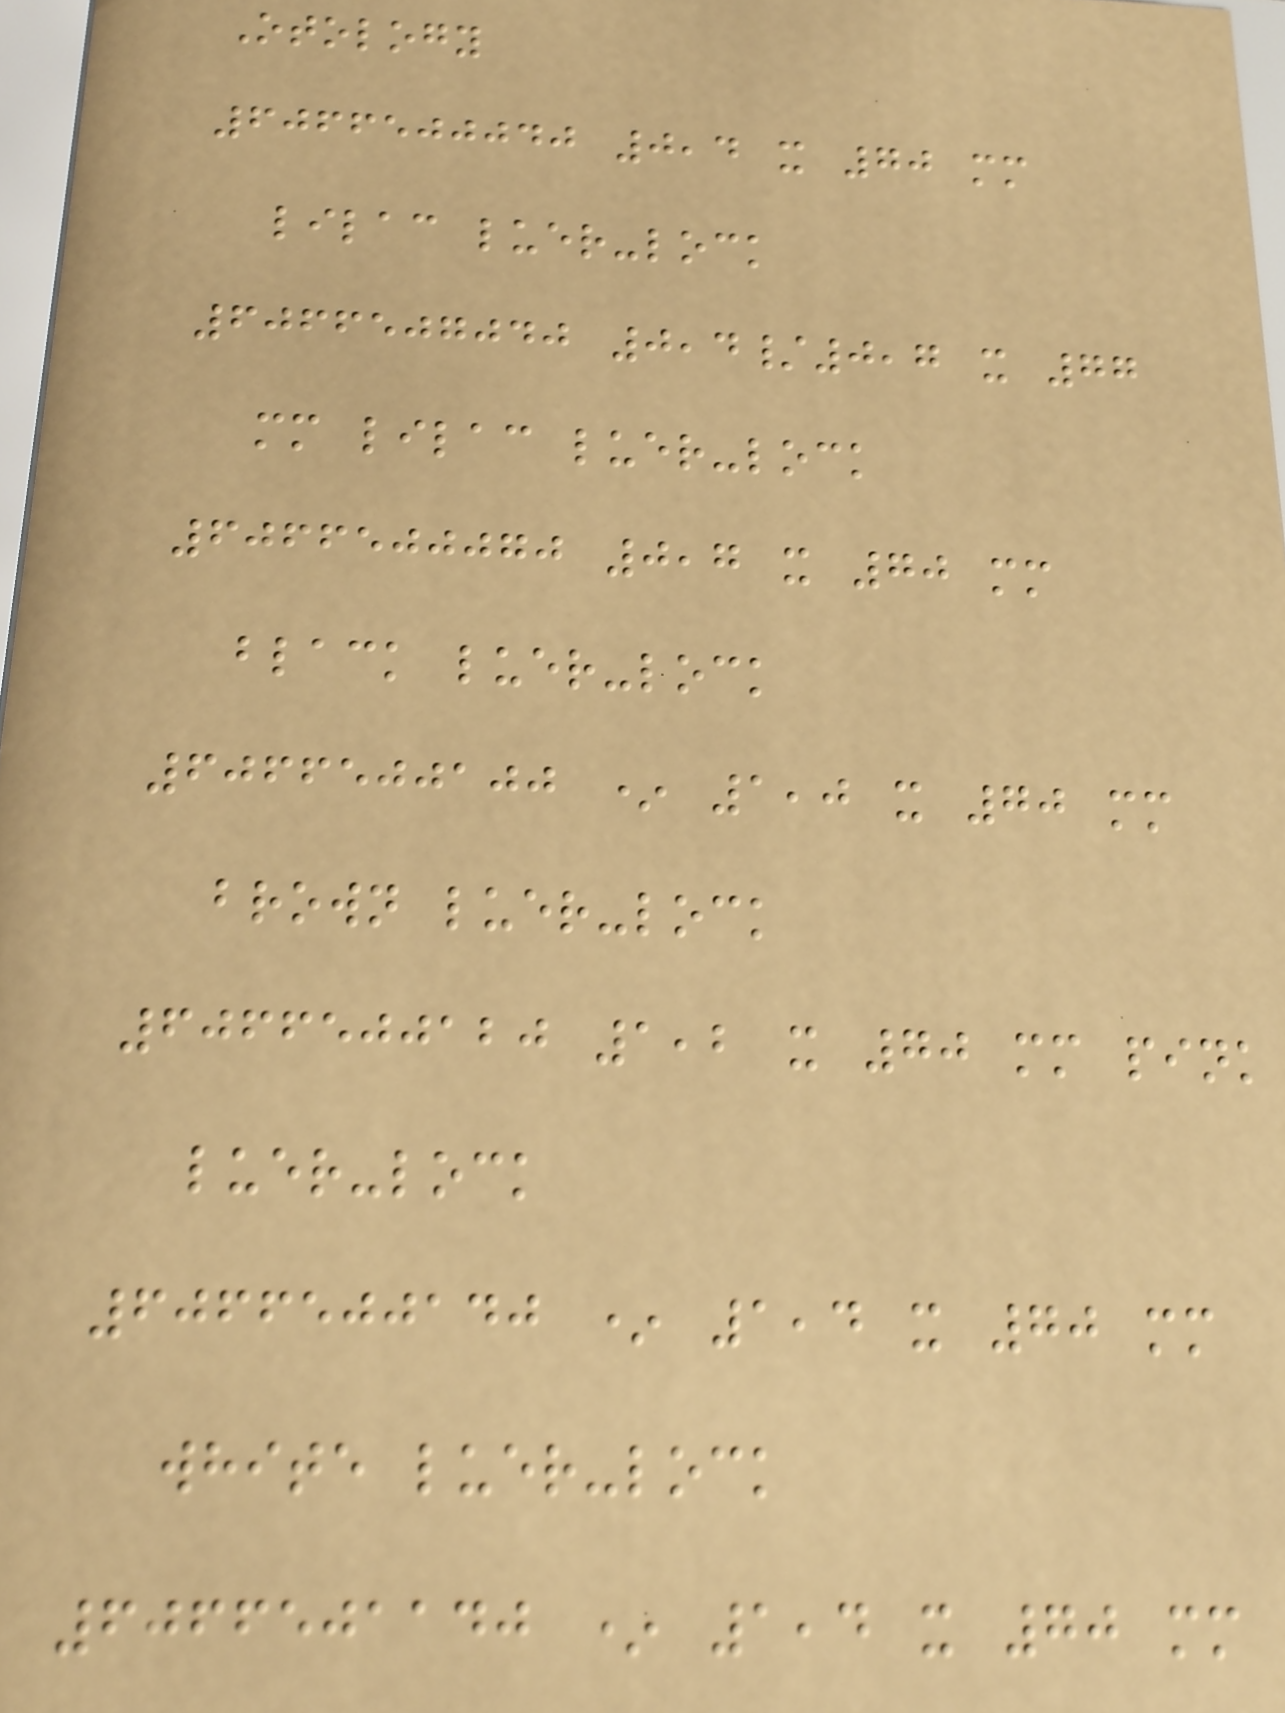Otology
6066500040 0,4 x 70 mm
lilac luer-lock
6066507040 0,4/0,7 x 77
mm lilac luer-lock
6066500070 0,7 x 70 mm
black luer-lock
6066500100 * 1,0 x 70 mm
brown luer-lock
6066500120 1,2 x 70 mm pink
luer-lock
6066500140 * 1,4 x 70 mm
white luer-lock
6066501140 * 1,4 x 70 mm
